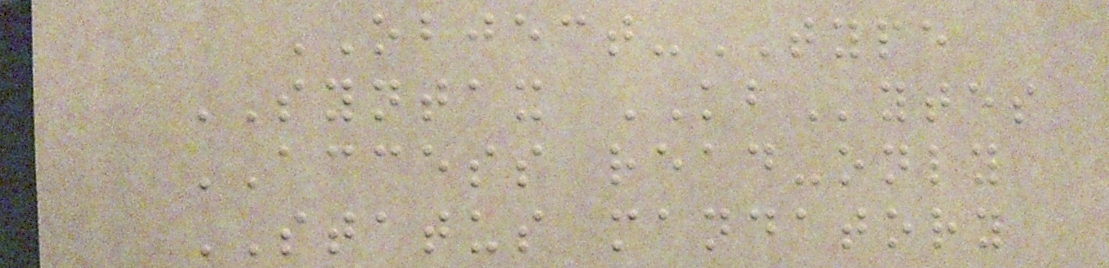OBJECT-TYPE
SYNTAX KBytes
ACCESS read-only
STATUS mandatory
